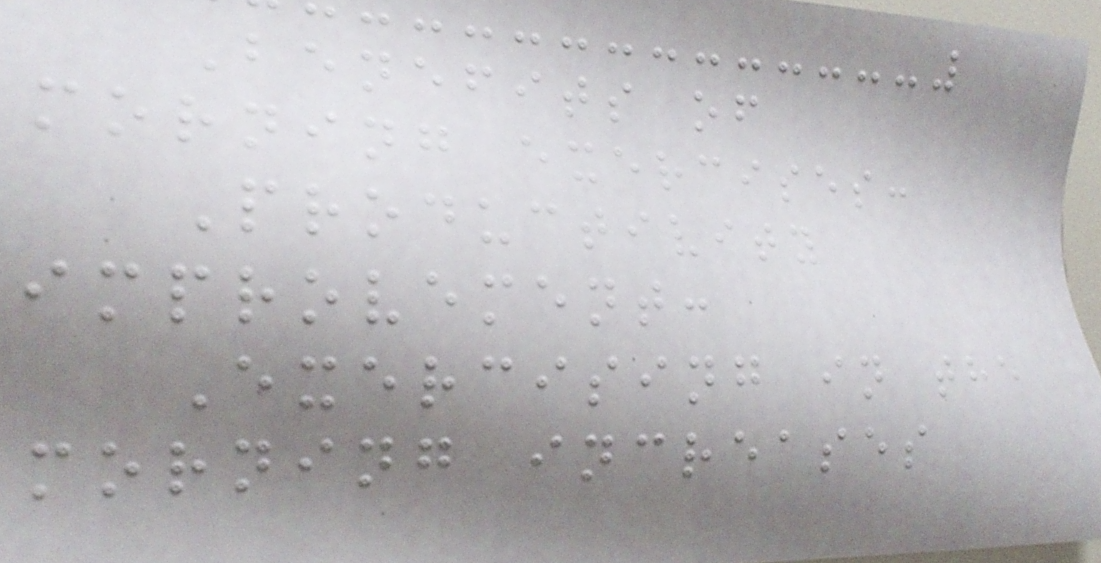Benefits of
morning exercises:
Productivity
improvement:
Exercising in the
morning increases
